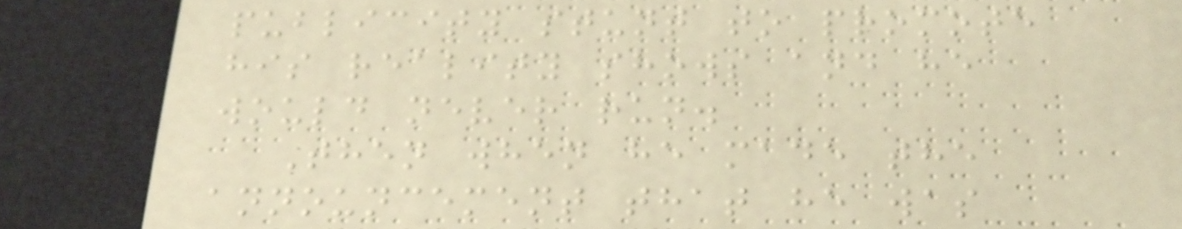publicity stunt to promote
his reality shows and he
would never run.
Then when he made the
announcement that he was
